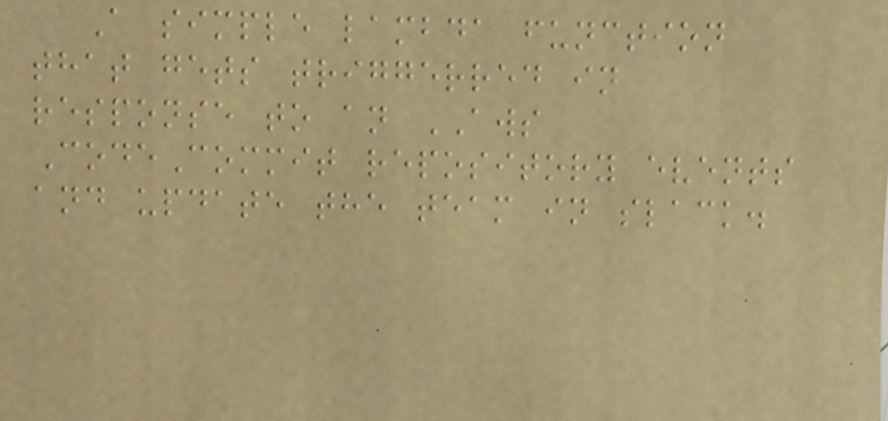A simple lambda function
that gets triggerred in
response to an AWS
CodeCommit repository events
and update the team in slack.
